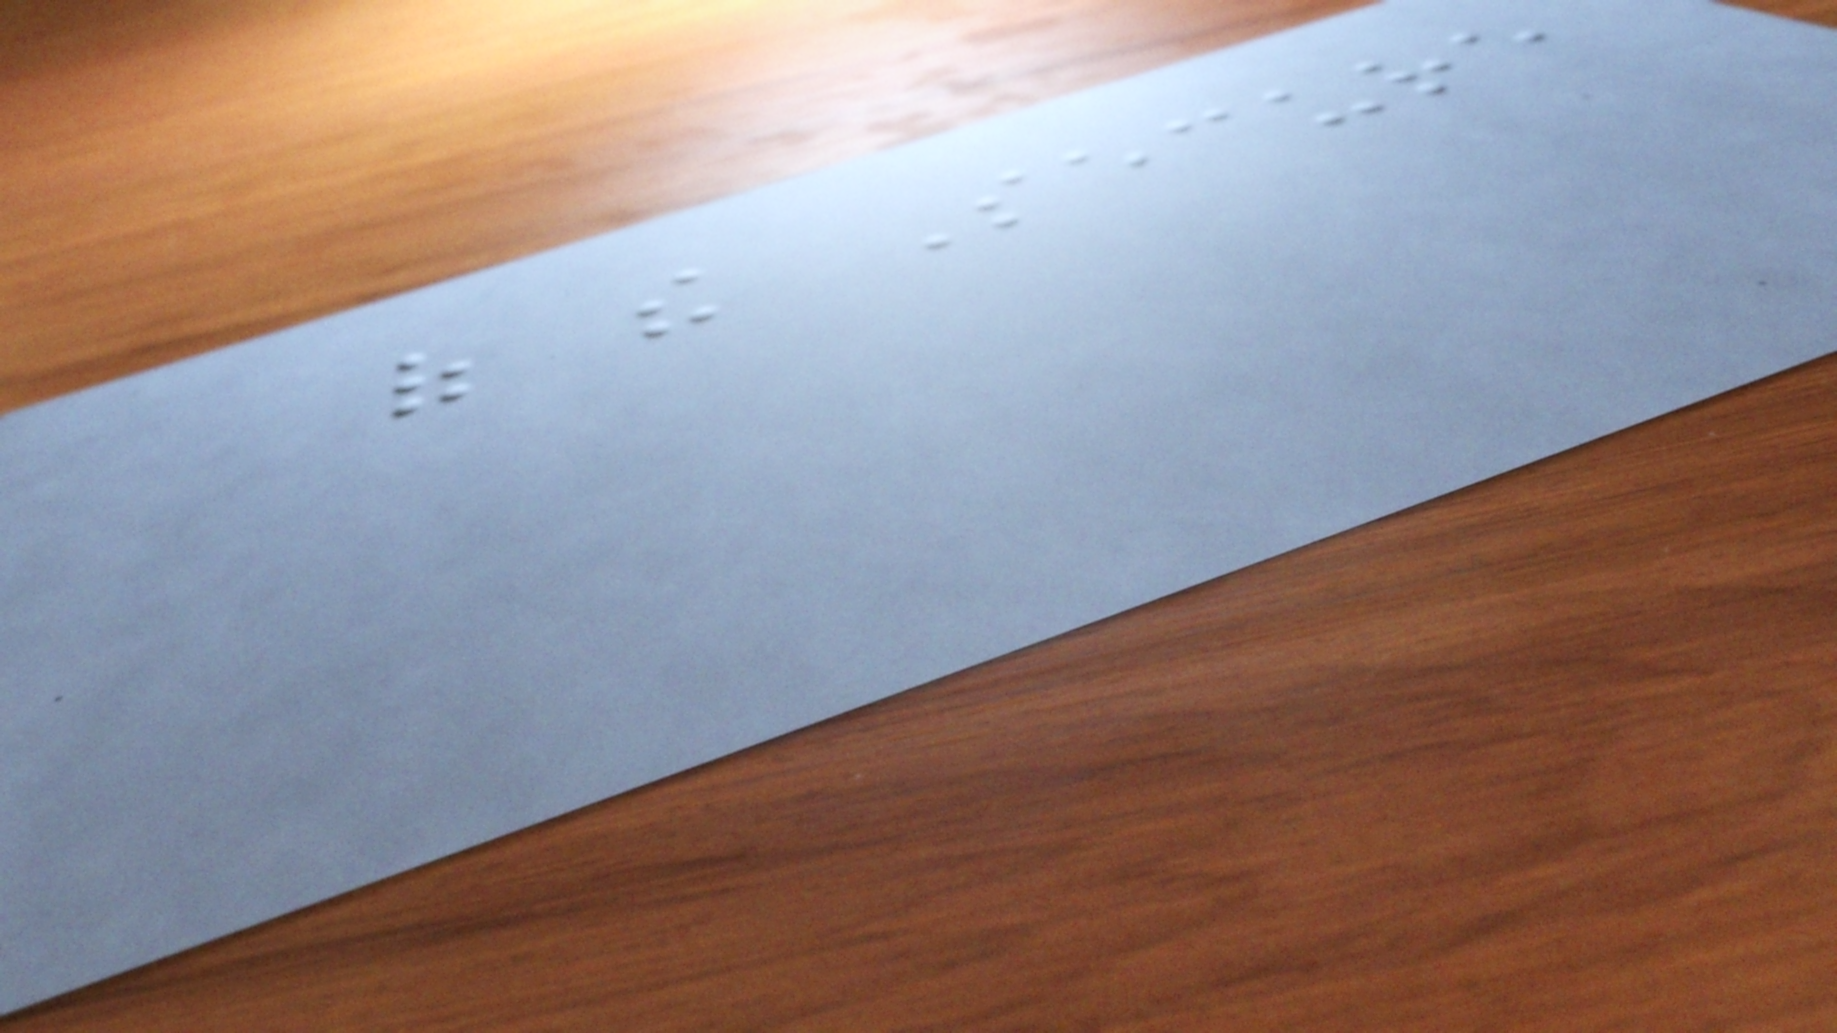of the Secure
